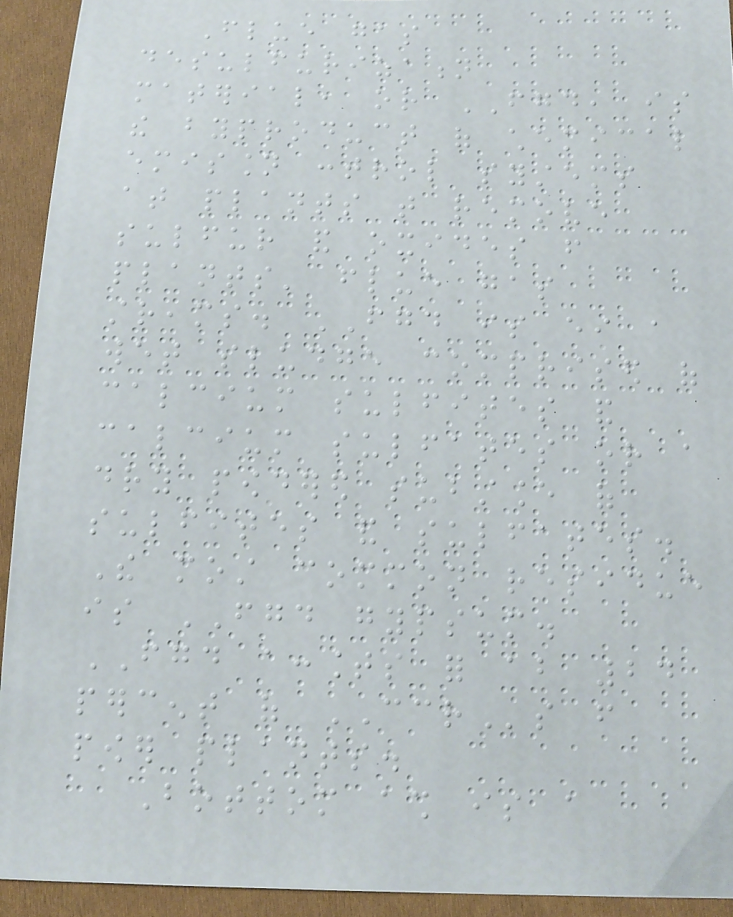Flue gas
desulfurization
material, or FGD, is
the byproduct of chemical
emission control systems
at plants that remove
sulfur and oxides from
plants' flue gas
streams. FGD is either a
wet sludge comprised of
calcium sulfites and
calcium sulfates or a
dry powdered substance of
sulfites and sulfates.
The most common residue
is FGD gypsum.
FGD accounts for about 24
percent of CCRs from
power plants.
Bottom ash is a
